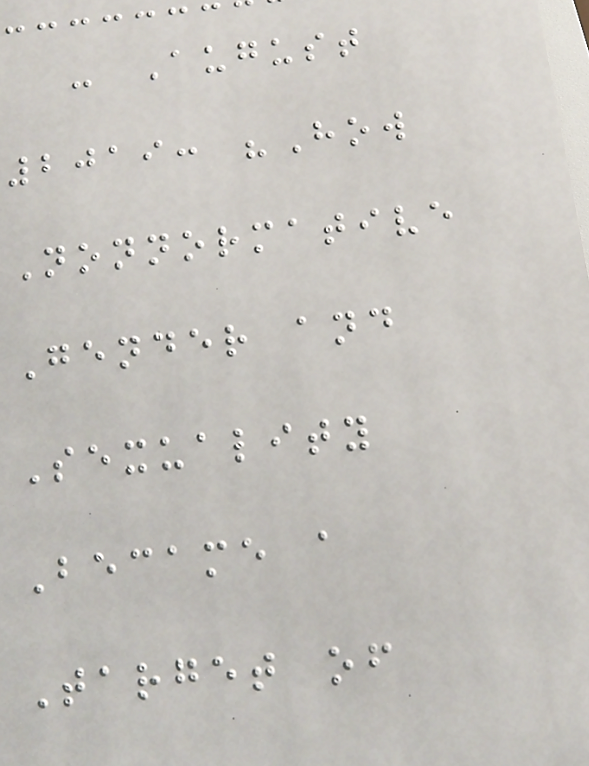- August
2019: "How
Nonnormative
Gender and
Sexuality
Became a
Target of
